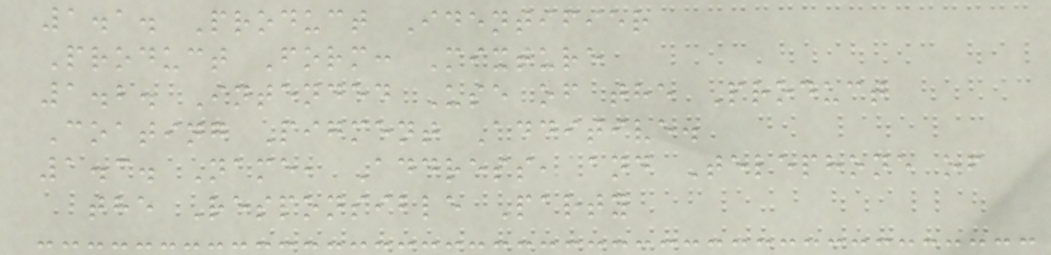1.1. Product Identifier
Product Form: Mixture
1.2. Intended Use of the Product
Coating Pigment Additive.
1.3. Name, Address, and Telephone of
the Responsible Party
